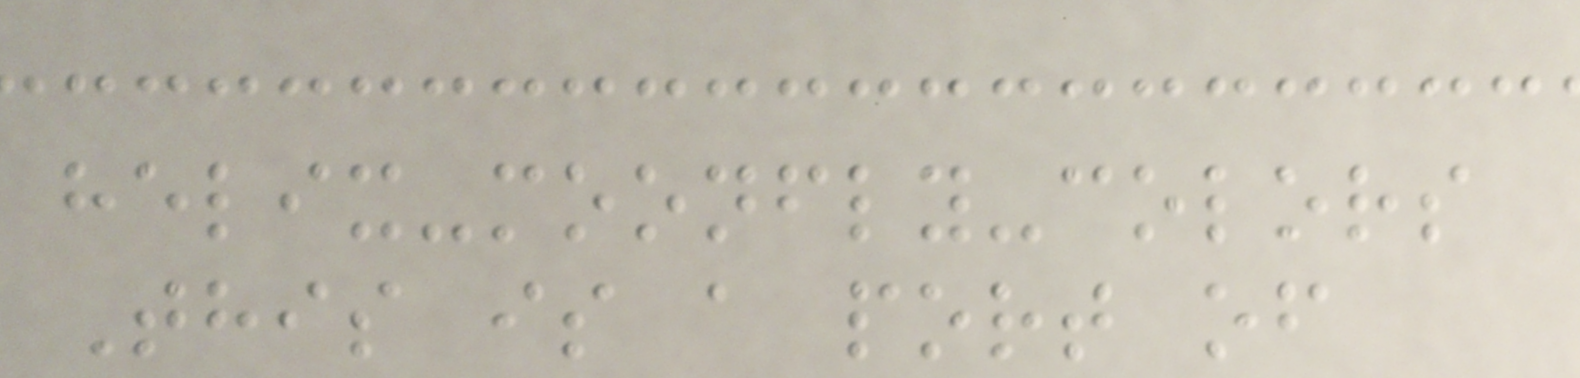helix-moonfly-colors
This is a port of
